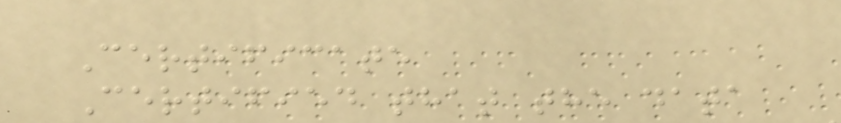Certificate
Certified that the data
